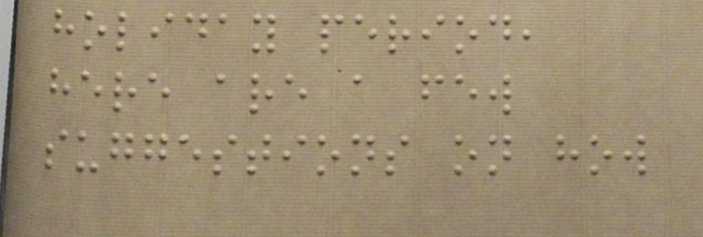holiday period,
here are a few
suggestions on how
